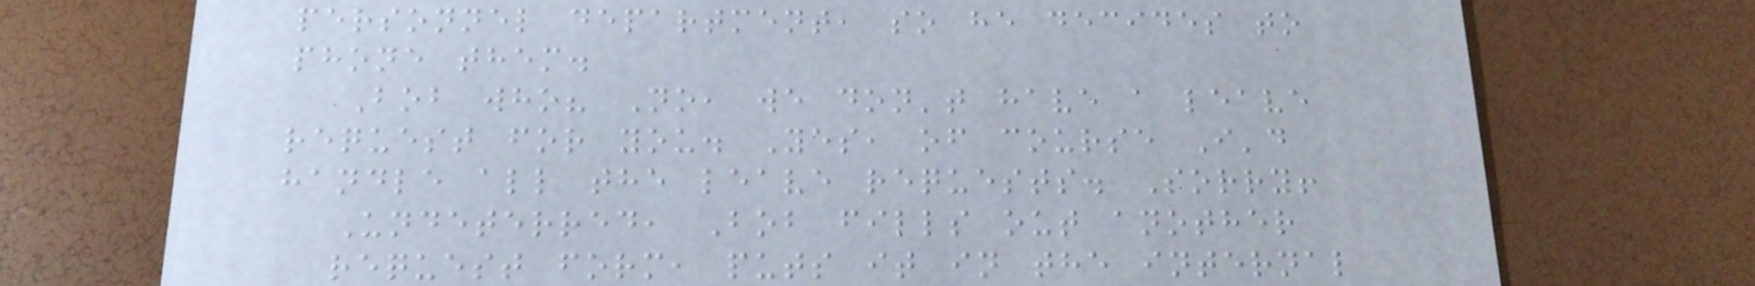personnel department, so he decides to
phone them.
Bob who? No, we don't have a leave
request for you. Yes, of course I'd
handle all the leave requests. Sorry!
Undeterred, Bob fills out another
request form, puts it in the internal
